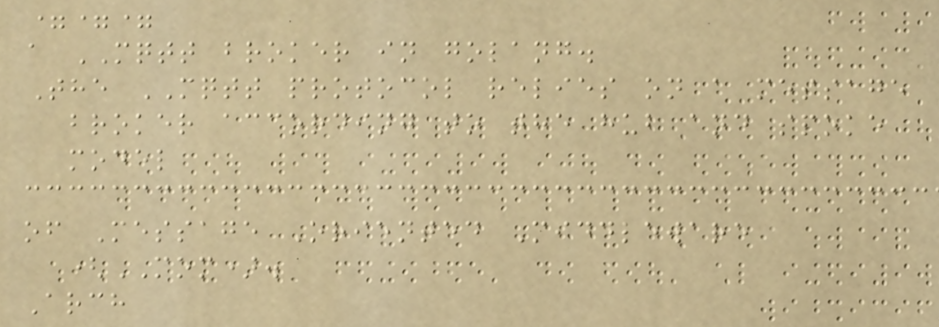===
a MQTT broker in golang.
The MQTT protocol relies on a message
broker according to the hub and spoke
model
of Message Oriented Middleware
(MOM).
Arch
